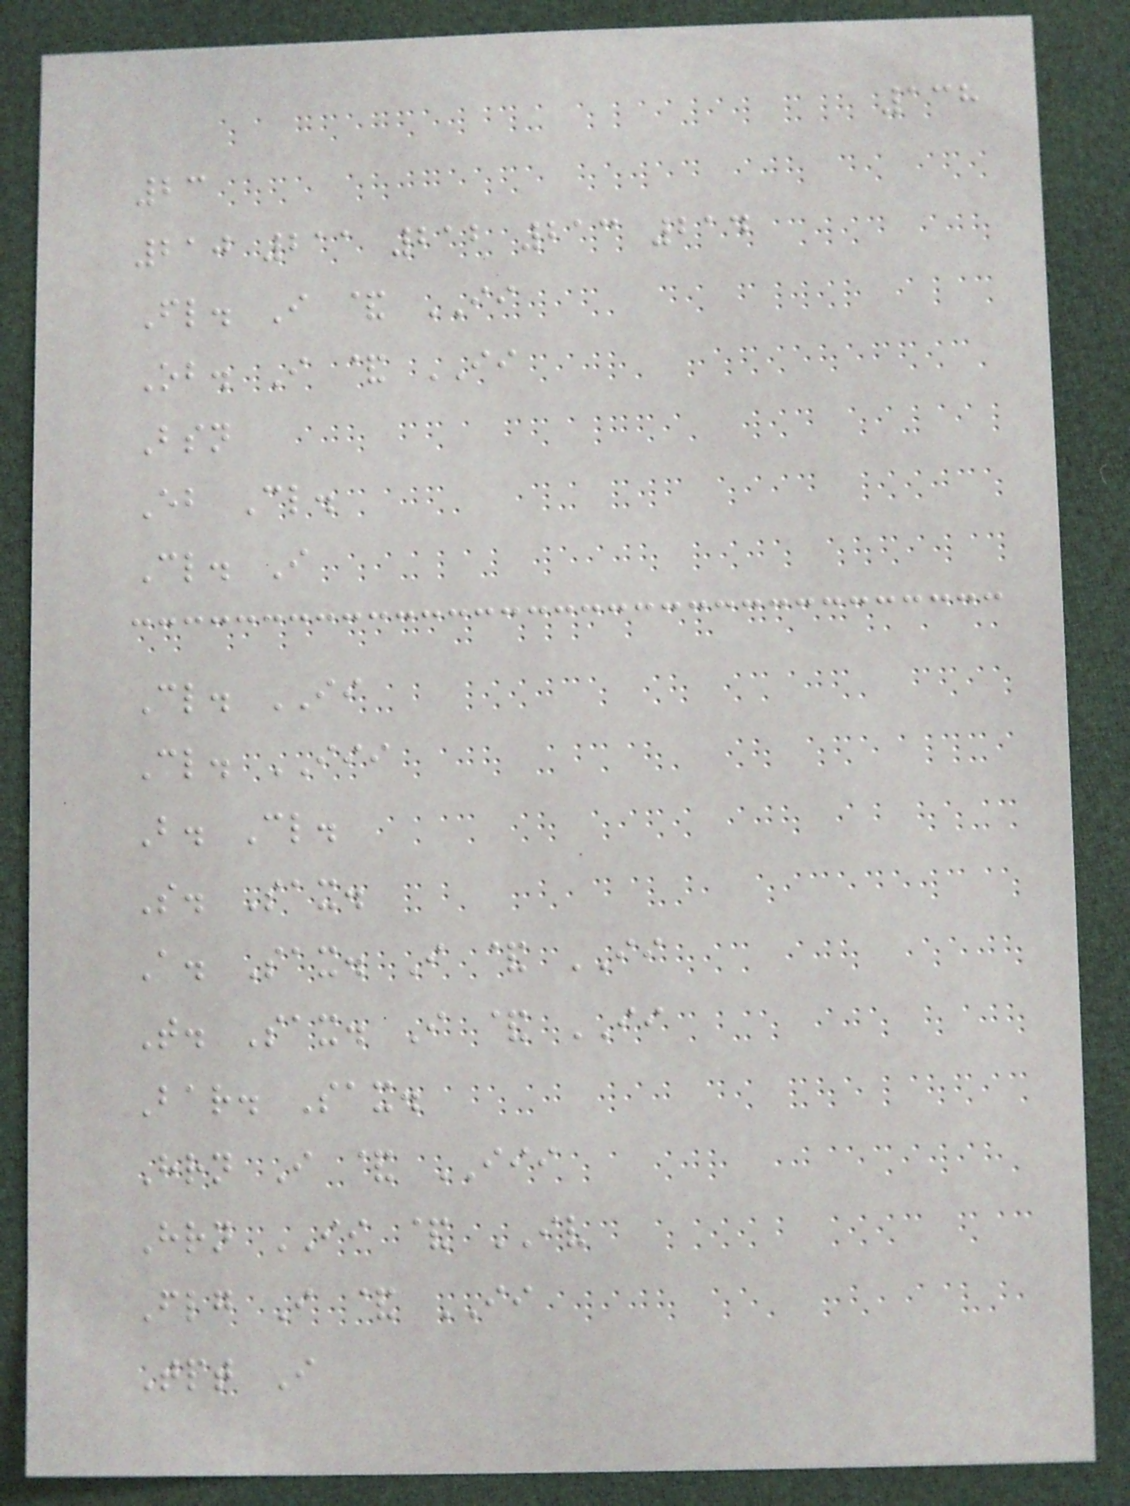138
23
210 211 212 213 214
Fl. I & II
Ob. I & II
Bsn
Eb Cl.
Cl. I
Cl. II
Cl. III
B. Cl.
S. Sax.
A. Sax. I & II
T. Sax. I & II
Bar. Sax.
Hrn I & III
Hrn II & IV
Flg I & II
Tpt I
